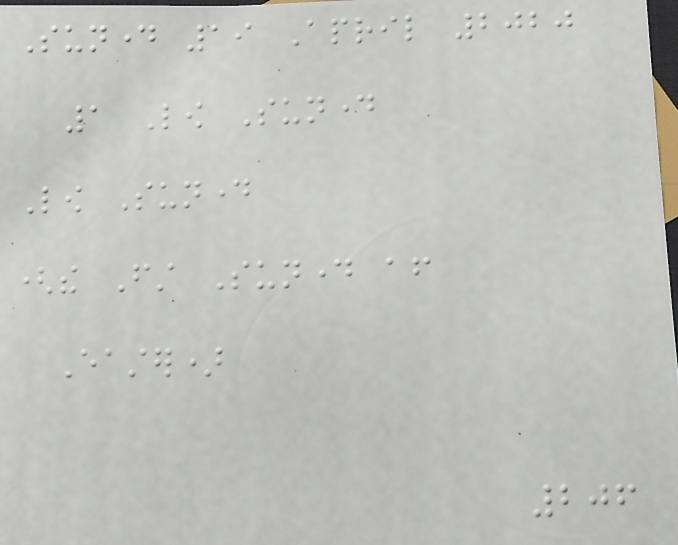Sunday 19 April 2020
1 Low Sunday
Low Sunday
(the First Sunday after
Easter)
206
